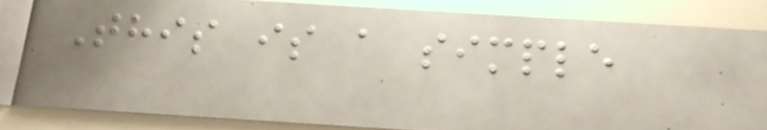This is a simple
